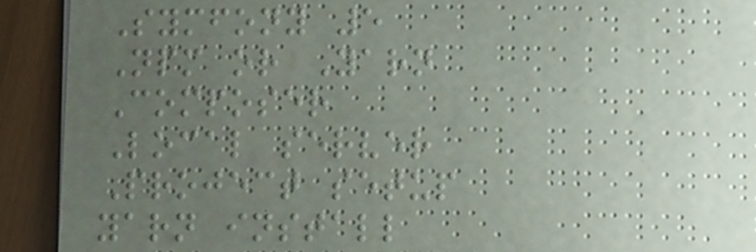Symfony 5
Npm or Yarn
Composer
Local server
Project setup
yarn install
